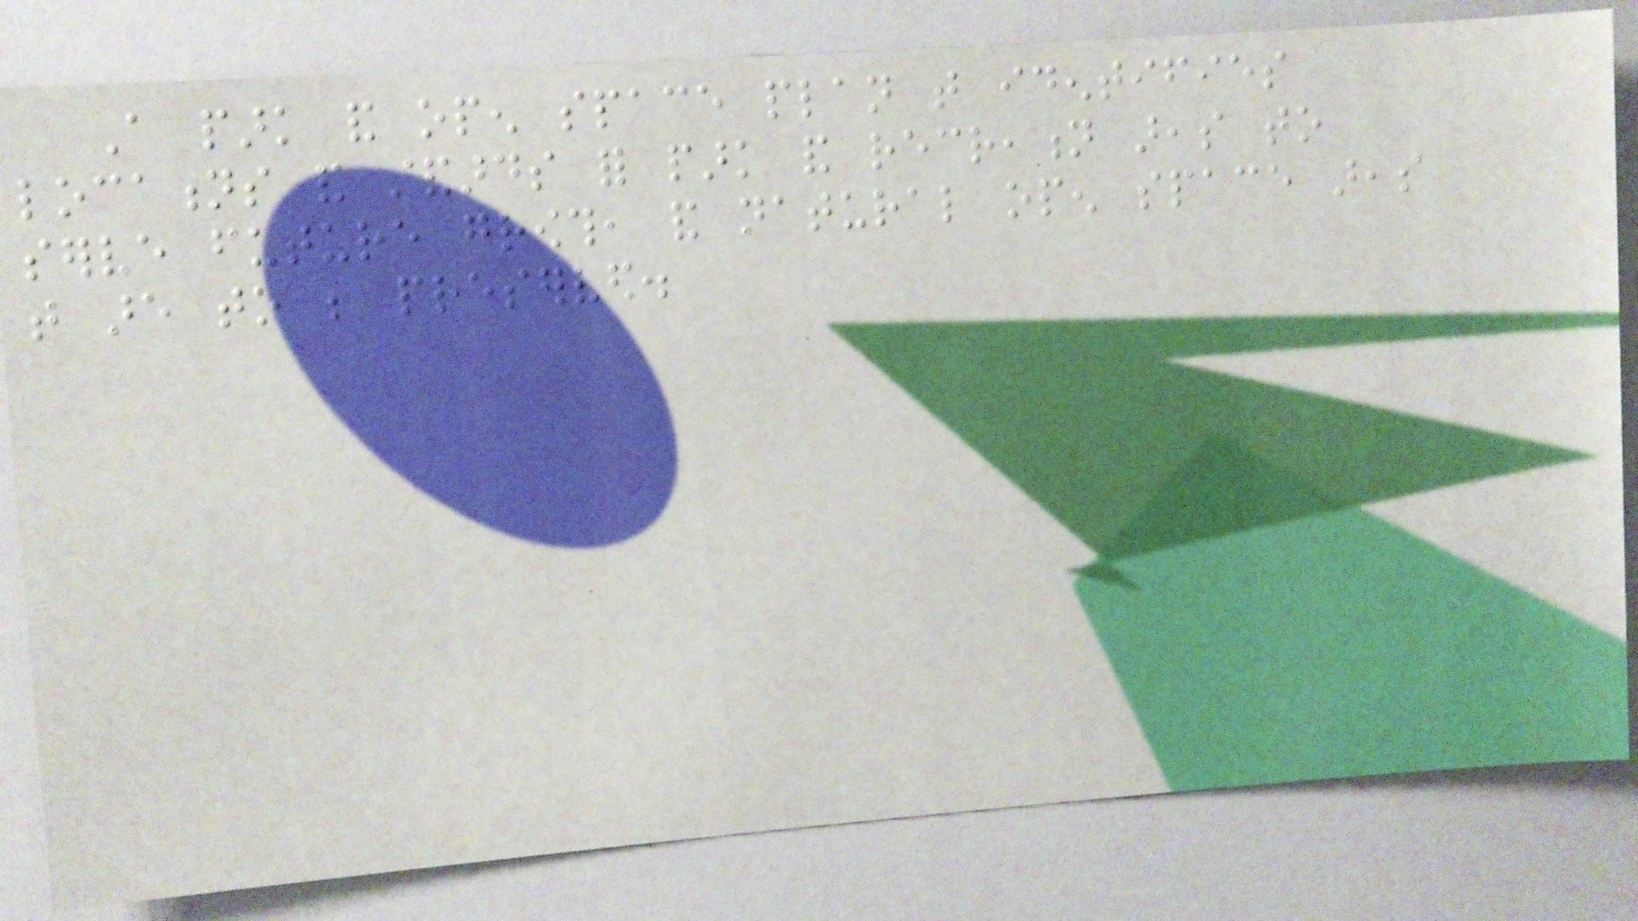A park and open space plan that identifies
locations and standards for park and recreation areas to
serve future growth, and natural open space areas
that are to be preserved.
